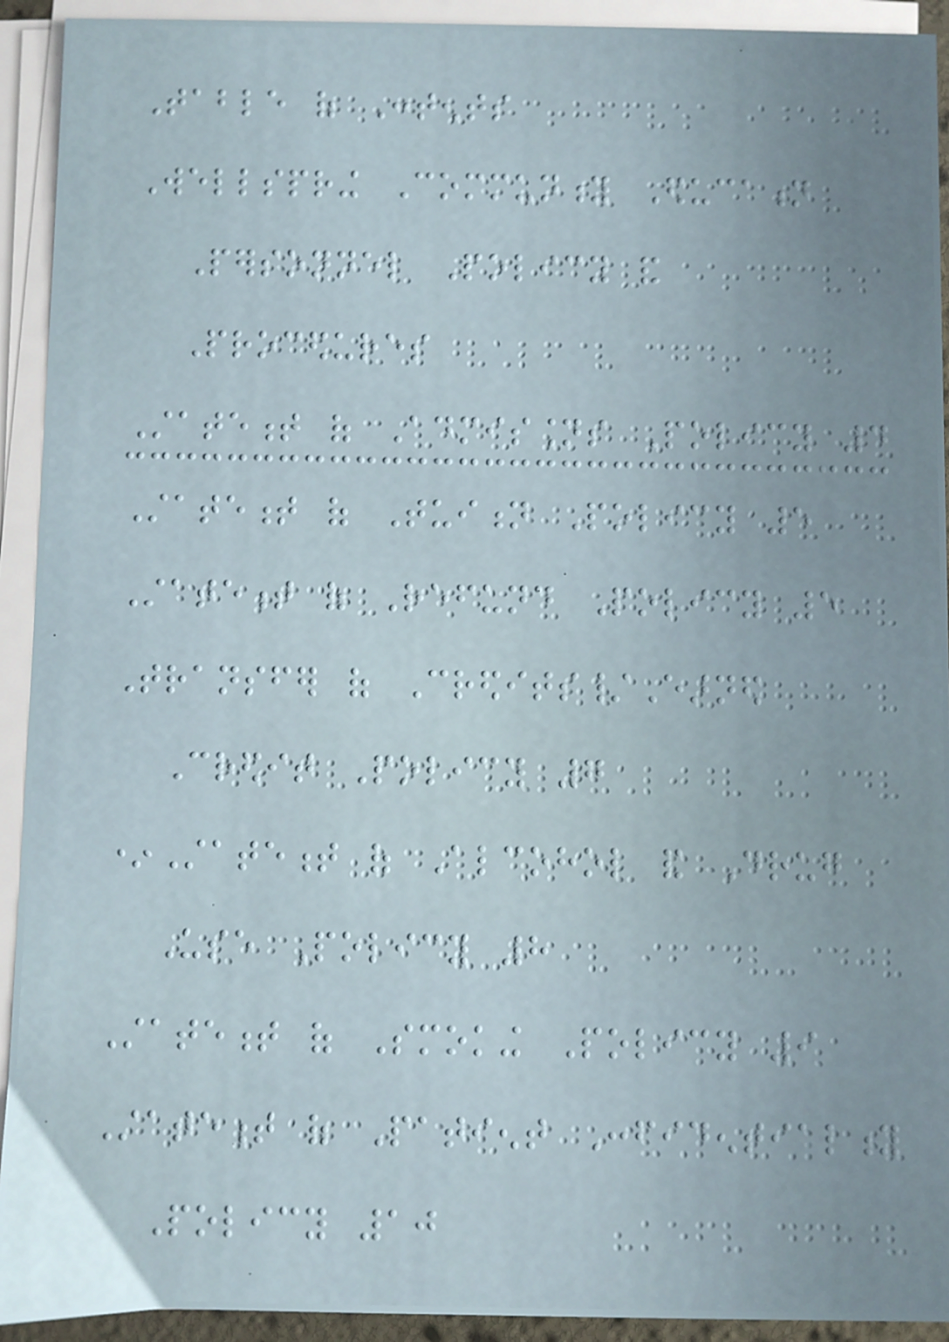Table of Contents
Wellspring Community Education
Personnel Policy and
Procedures
Statement of Admissions Policy 4
Statement of Tuition Policy 5
Statement of Refund Policy 5
Transfer of Credits/Earned
Credit Policy 7
*Statement of Alcohol and Drug
Use Policy 8
Statement of Smoking Policy 9
Statement of Patient Confidentiality
Policy 10
